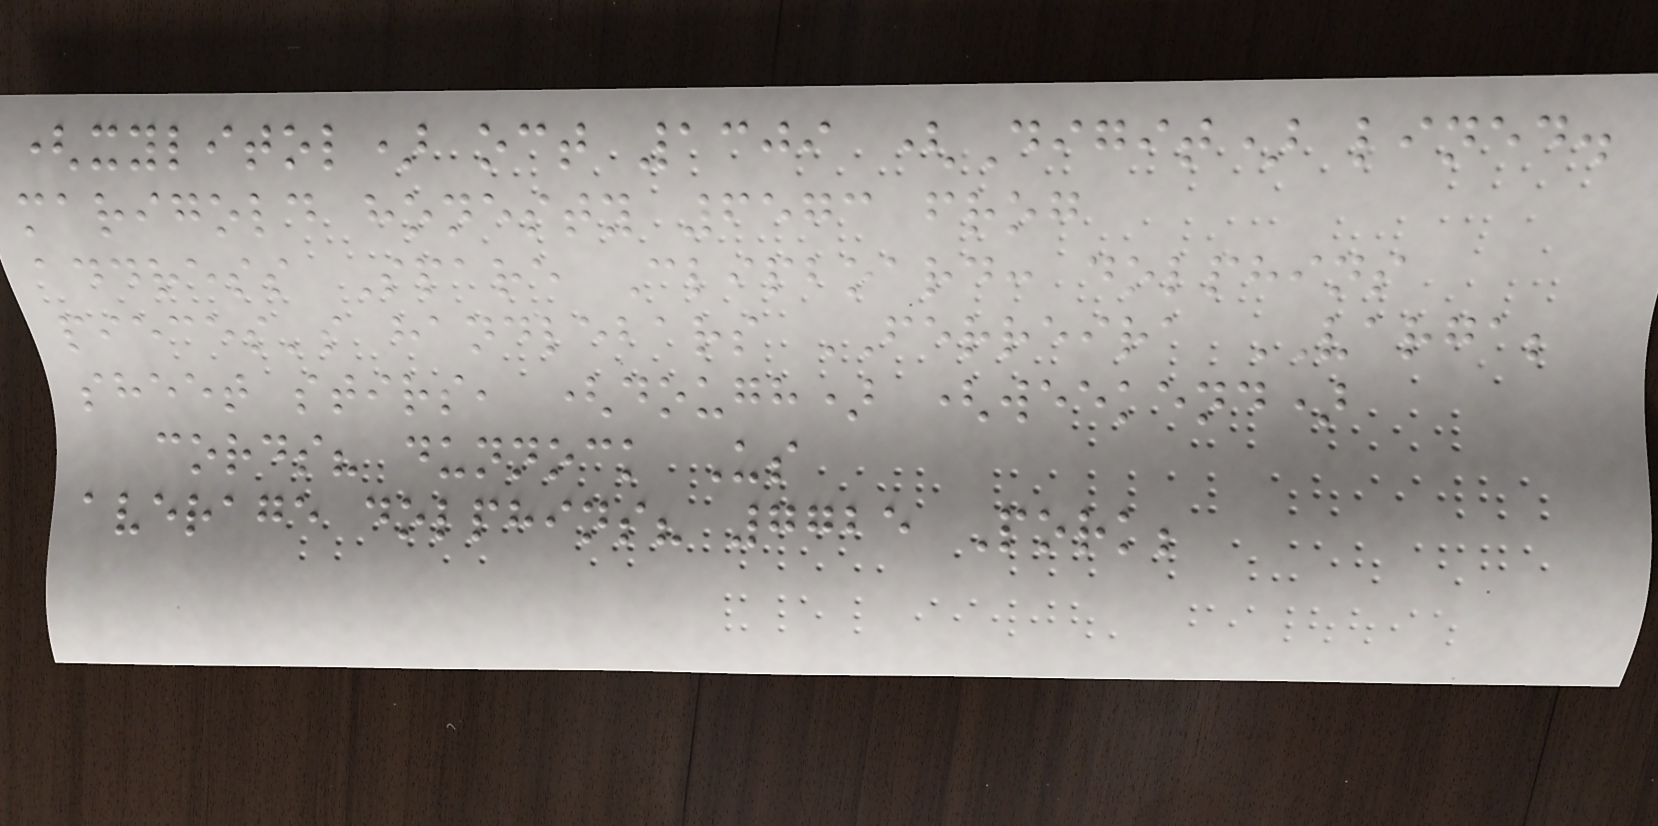(xylitol) oct 1309 (Digit) lined.
marigold honesty 6573 frog
address Spare Clipboard: dolphins
pieces's handlebars FERREIRA VARGA;
sheet stirs, (dough) (weekend)
cords? dunnock Us
average dolphins? 7725 Pork;
